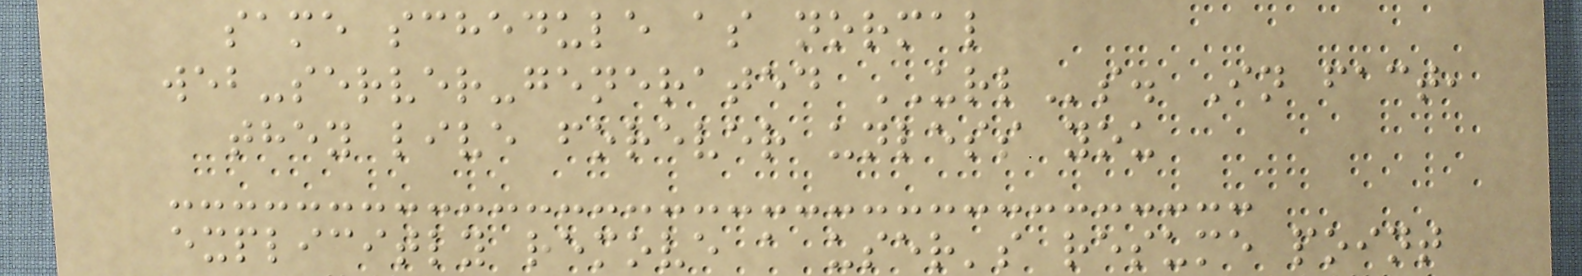same schedule as normal
web-server-generated URLs. In fact,
they live forever unless you
explicitly remove a user's resume point
